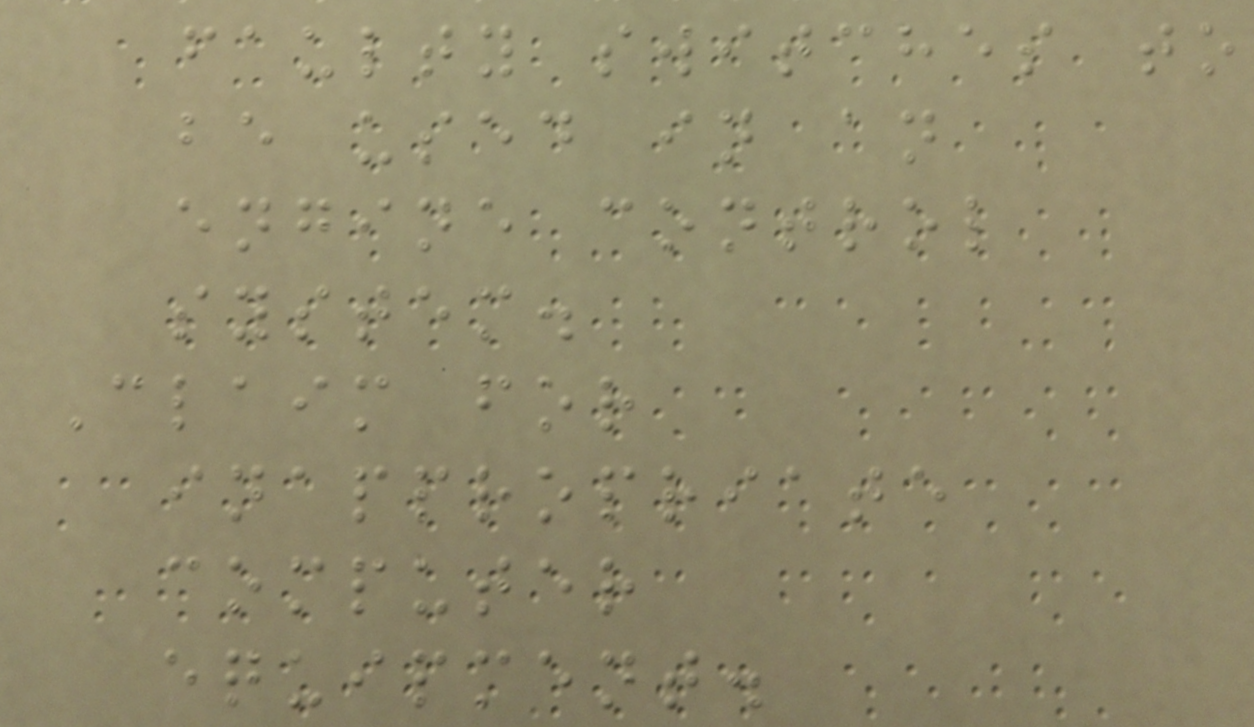faulty switches to
be used in an
engine control
system.
Claim for
inappropriate
computer
equipment.
